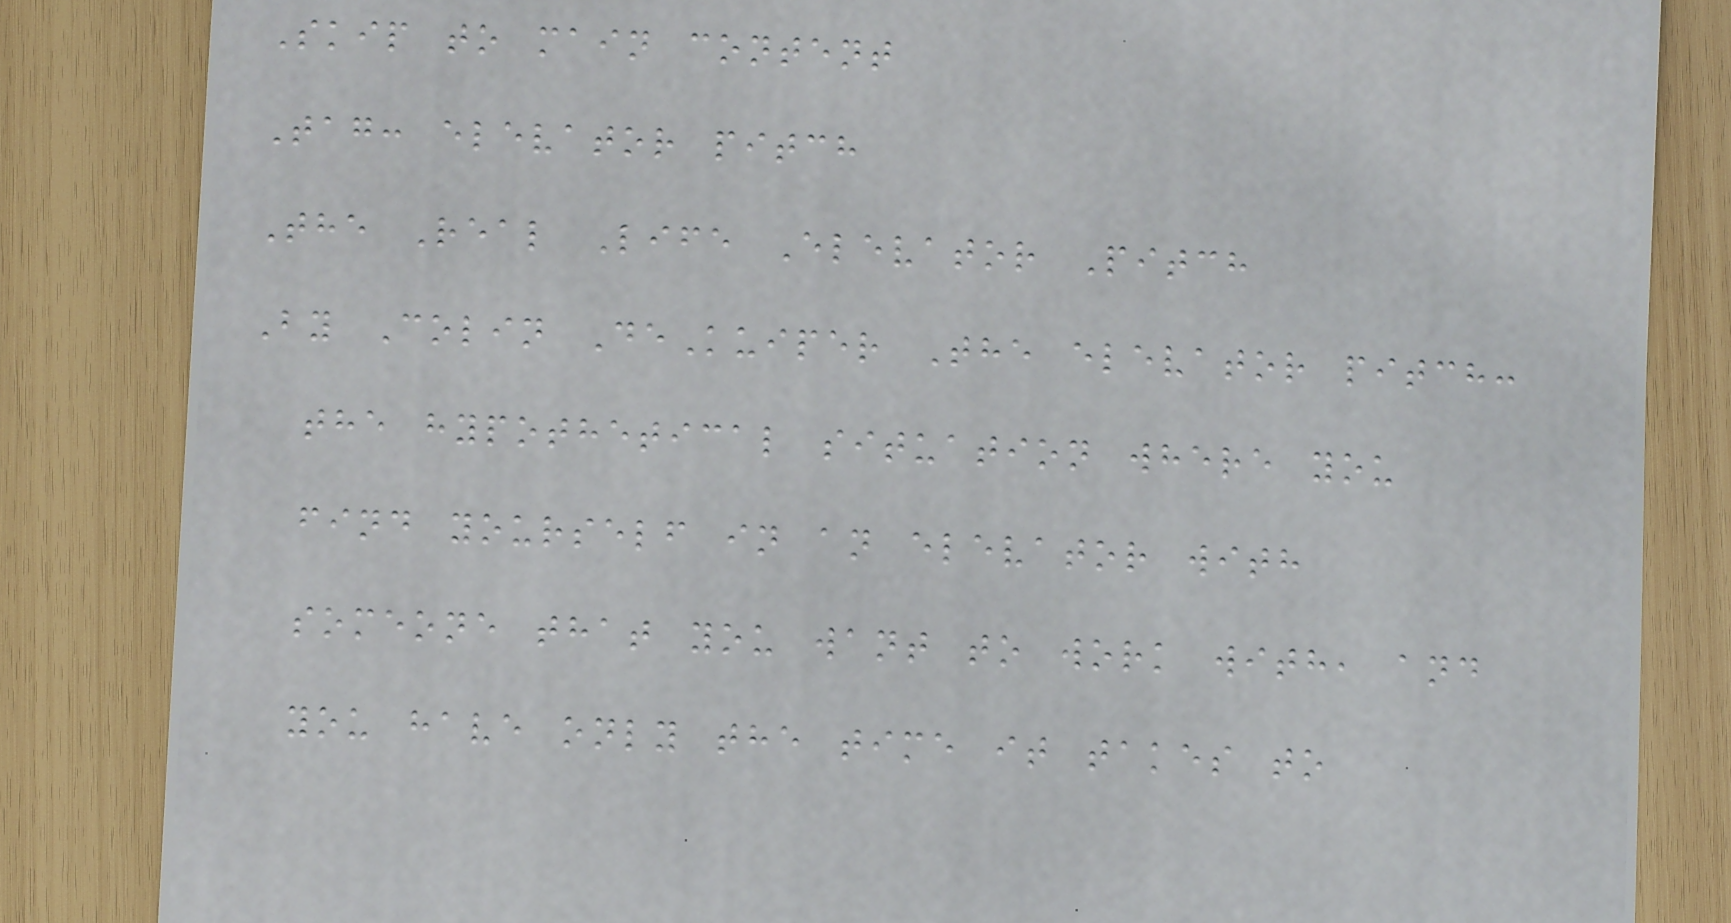Skip to main content
Tag: elevator pitch
The Real Life Elevator Pitch
By Colin DeKuiper The elevator pitch:
the hypothetical situation where you
find yourself in an elevator with
someone that you want to work with, and
you have only the time it takes to
